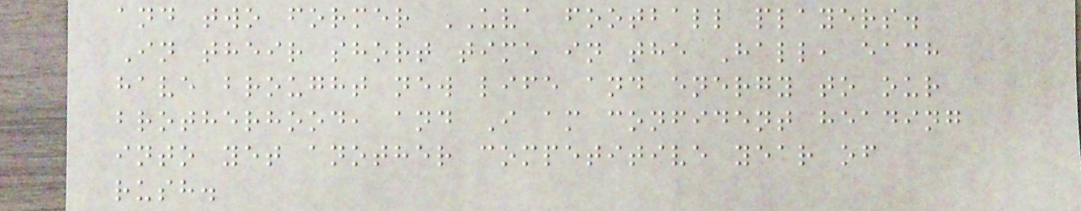and two former UVA football players.
In their short time in the Hall, each
have brought new life and energy to our
brotherhood, and I am confident heading
into yet another competitive year of
rush.
